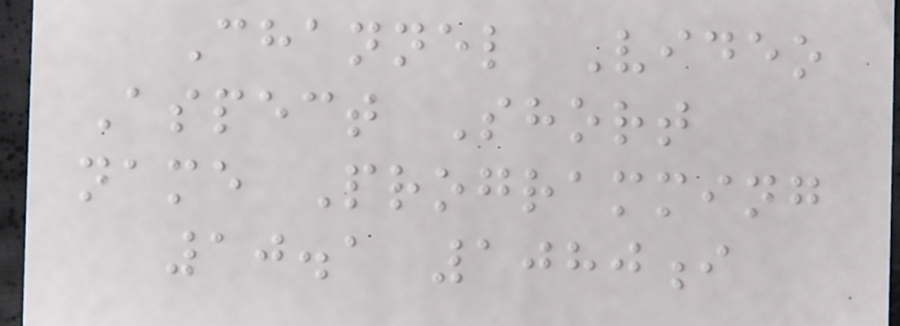Channel Video
Aspect Short
name Programming
10.1 1080i
